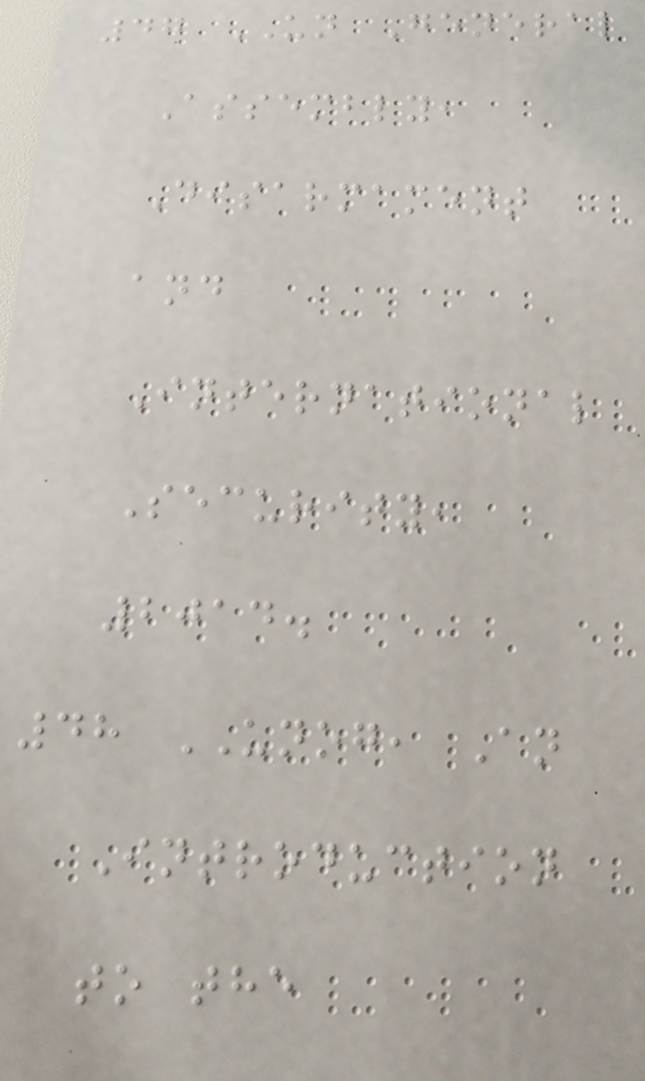47 UN General
Assembly,
Disarmament
and
International
Security,
2014.
48 UNOG, An
Introduction
to the
